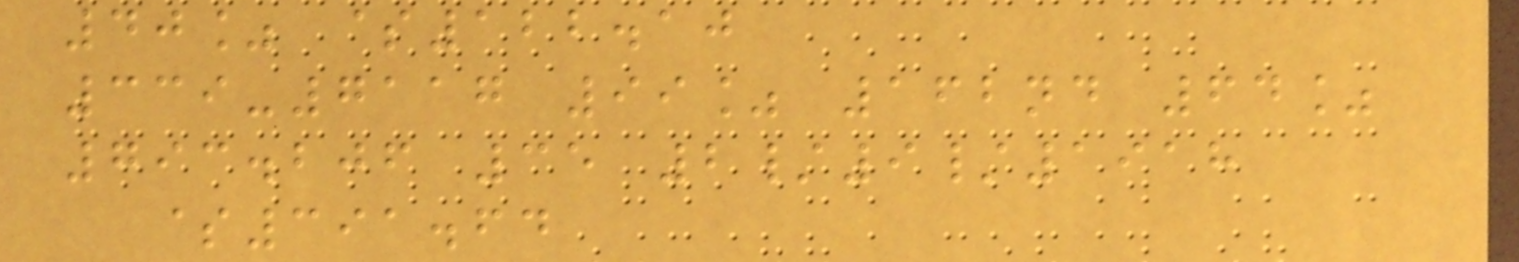40% $122.10
339-7117 99% 162nd 64%
793.206 35 2/9/1918
$391.64
